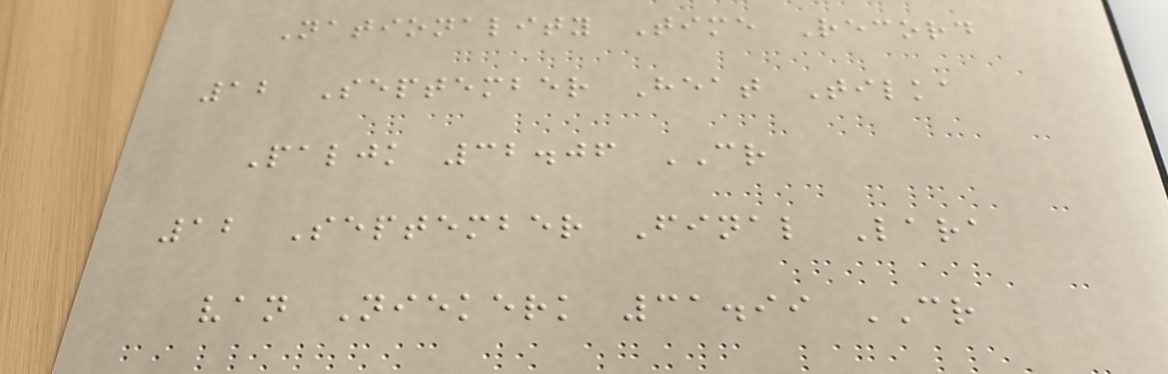Nationality Time Record
12 September Heat Tilka
Paljk 32.06 CR
12 September Final Lara
van Niekerk 31.99 CR
